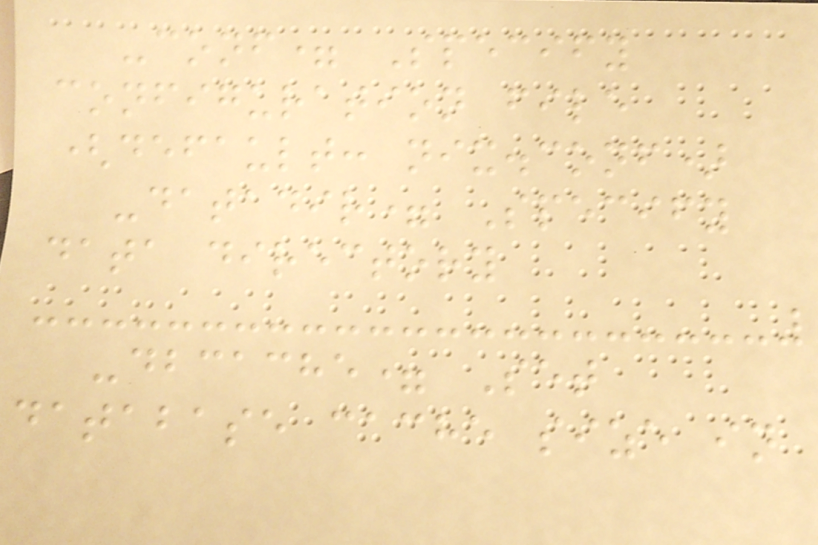-conf= Specify
configuration file
(default: nix.conf)
-datadir= Specify
data directory
-dbcache= Set
database cache size in
